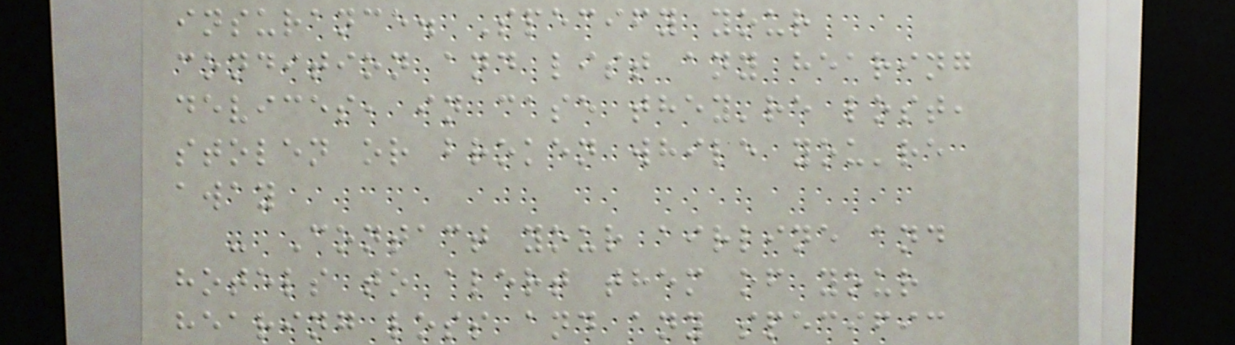insurance. Specify your
condition and list any hearing
devices, in case they're lost,
stolen or broken while you're
away
- Contact your airline and
hotels to alert them of your
hearing loss and any specific
